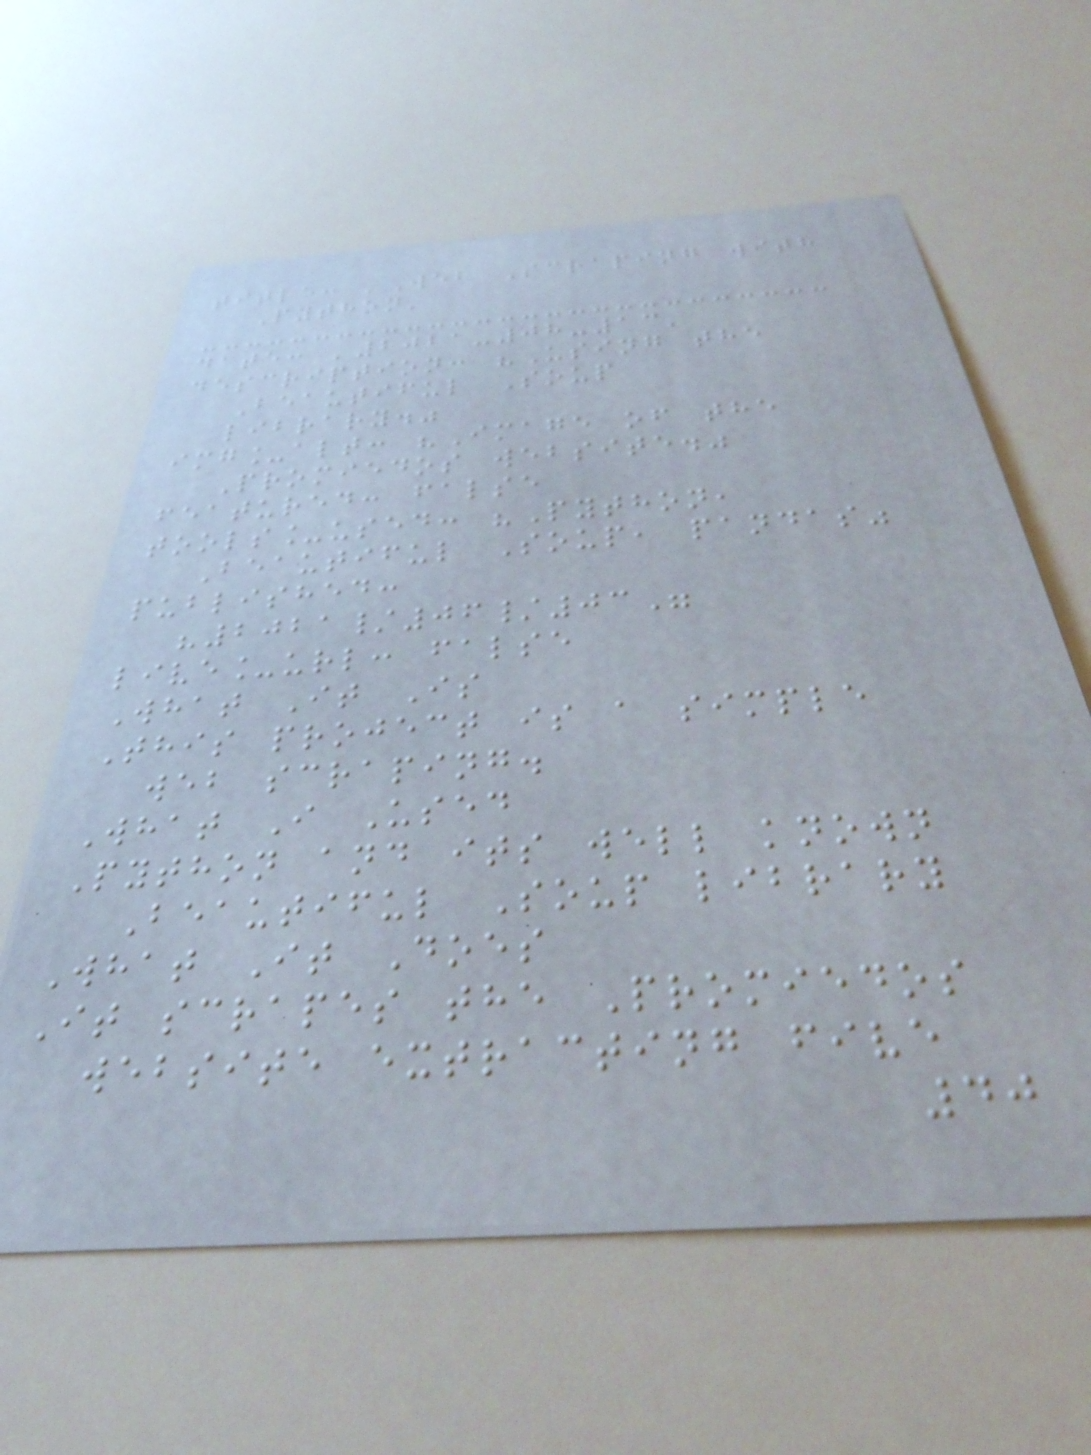title: 'Web Scraping with
Python'
date: '2021-08-13'
description: "Using the
Beautiful Soup
library."
img_alt: "Image of the
Promiedos website."
featured: false
tools_used: "Python,
Beautiful Soup, pandas"
published:
"2021/06/03"
live_url: false
What It Is
This project is a simple
web scraping.
What I Used
Python and its well known
Beautiful Soup library
What It Does
It scrapes the Promiedos
website extracting five
40
